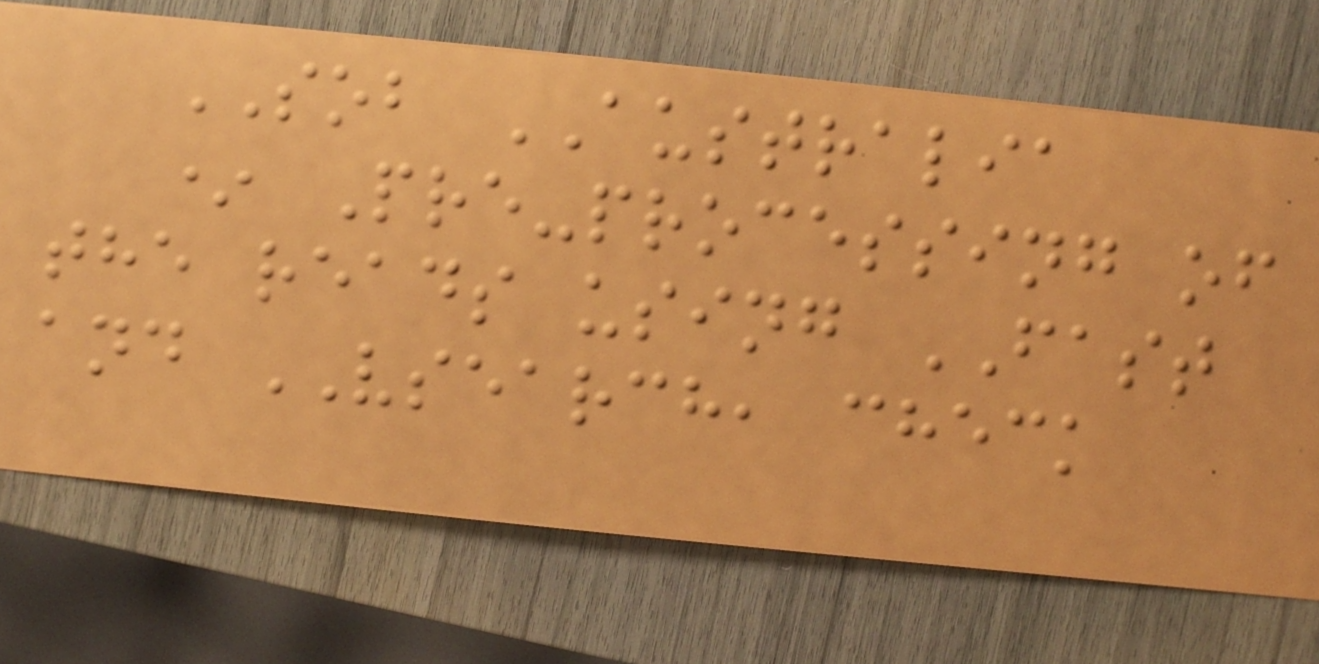SOB AUSTRALIA
* Pre-processing of
the reads using FAST
and VSEARCH, check
